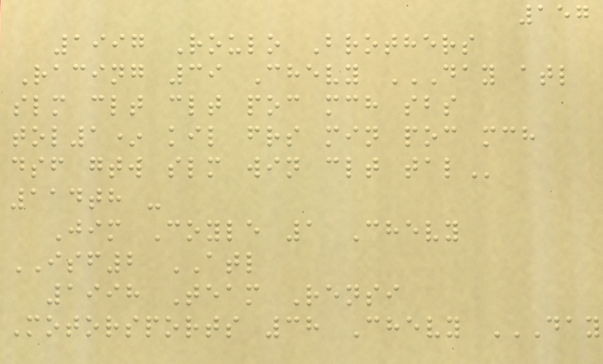157
1997 Roulo Brothers
Racing 39 Chevy DAY ATL
SLM CLT CLT POC MCH SBS
TOL1* KIL FRS MIN POC MCH
DSF GTW SLM WIN CLT TAL
114th -
Jim Coyle 1 Chevy
ISF2 ATL
1998 Team Rensi
Motorsports 38 Chevy DAY
